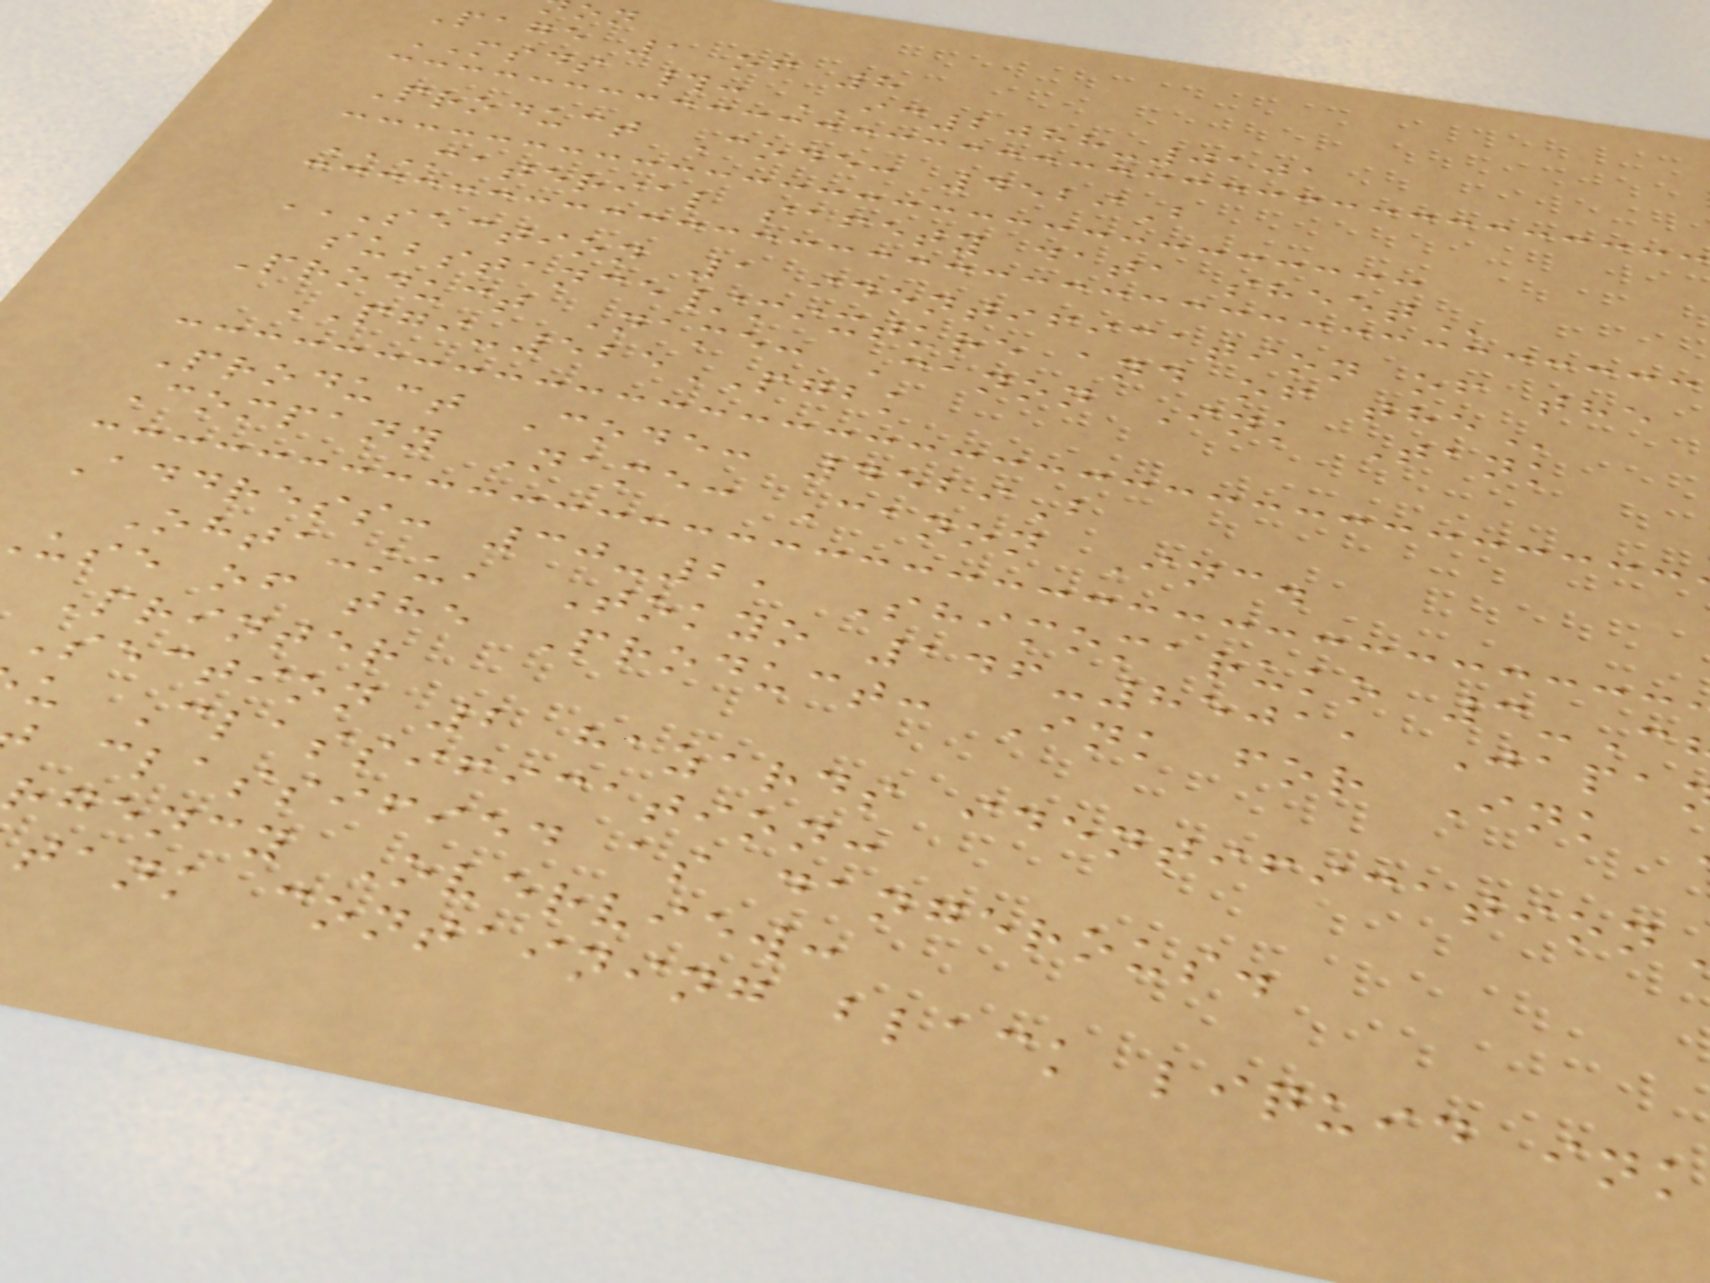Page 1 of 8
MSDS #: IC2088-0101
Product Code: 4529B
MATERIAL SAFETY DATA SHEET
SECTION 1 IDENTIFICATION OF THE
substance/mixture and of
Product Name: Canon Ink Tank
PGI-525PGBK
Product Code: 4529B
Company Name: Canon Inc.
Address: 30-2, Shimomaruko 3-C
Ohta-ku, Tokyo 146-8501, Japa
use of the Product: Ink for Ink
Printer
section 2 hazards
u Classification:
classified as dangerous.
rgency Overview:
tank containing black liquid ink
